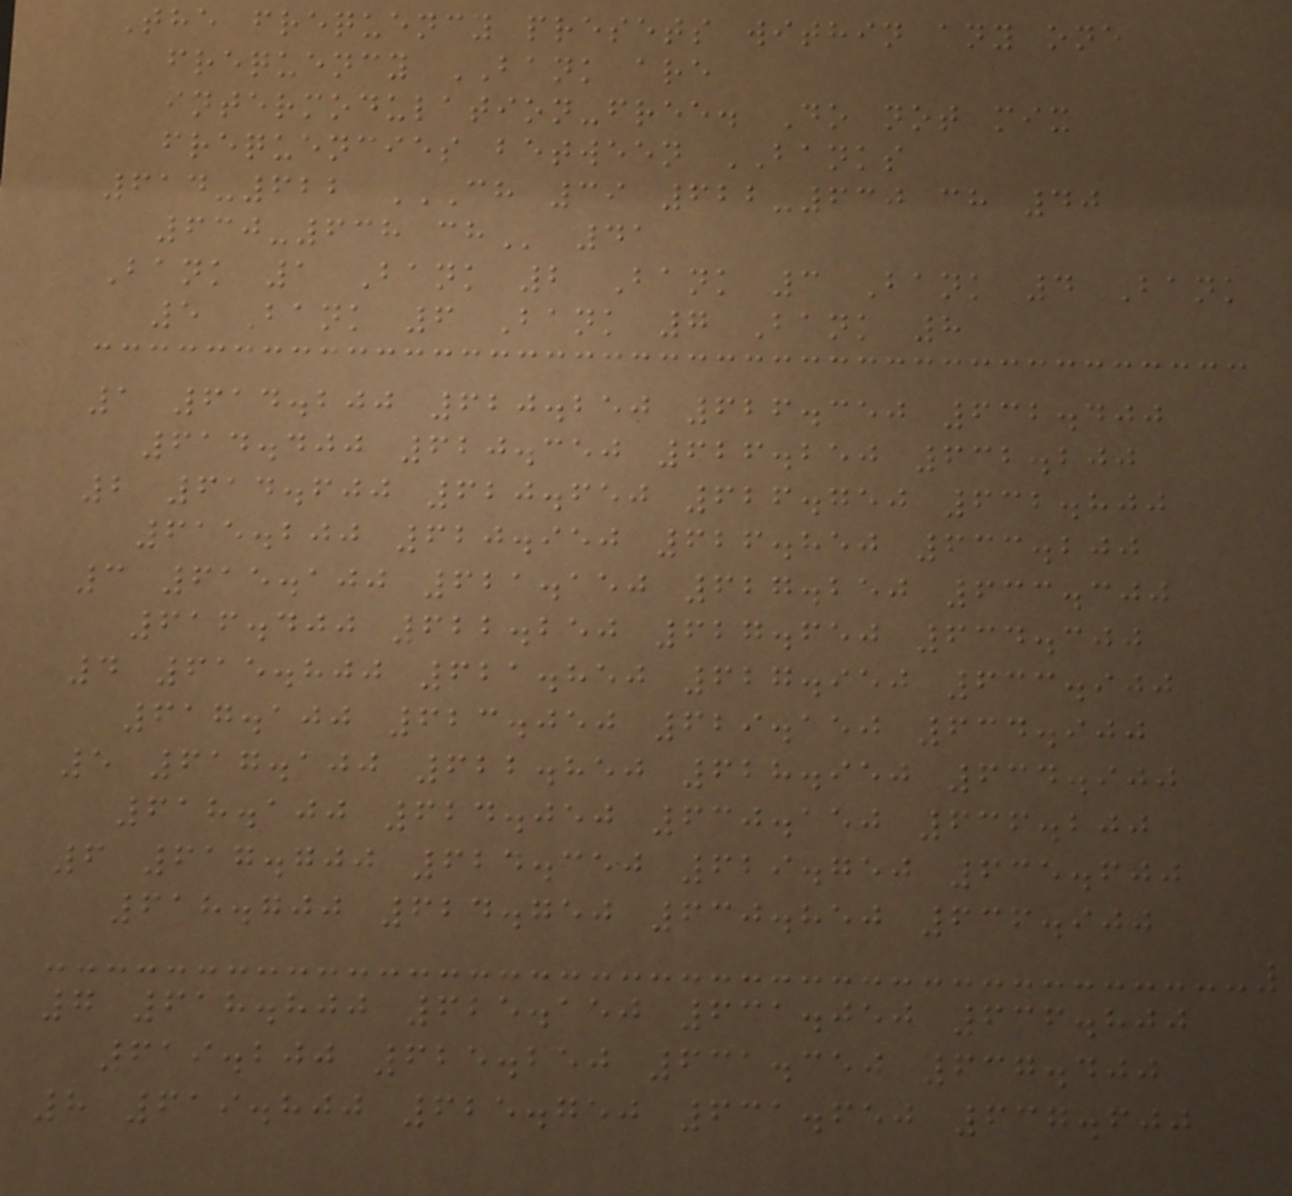The frequency presets within any one
frequency BANK are
intermodulation-free. Do not mix
frequencies between BANKS
614-622 CH 39 622-630 CH 40
630-638 CH 41
Bank 1 Bank 2 Bank 3 Bank 4 Bank
5 Bank 6 Bank 7 Bank 8
1 614.200 620.250 626.350 632.400
614.400 620.350 626.250 632.200
2 614.600 620.650 626.750 632.800
615.200 620.950 626.850 633.200
3 615.100 621.150 627.250 633.300
616.400 622.250 627.650 634.300
4 615.800 621.850 627.950 633.900
617.100 623.050 629.150 634.900
5 617.100 622.850 628.950 634.900
618.100 624.050 630.150 636.200
6 617.700 624.350 629.750 635.600
618.700 624.750 630.850 636.900
7 618.800 625.150 631.050 636.800
619.200 625.250 631.350 637.400
8 619.800 625.750 631.650 637.600
